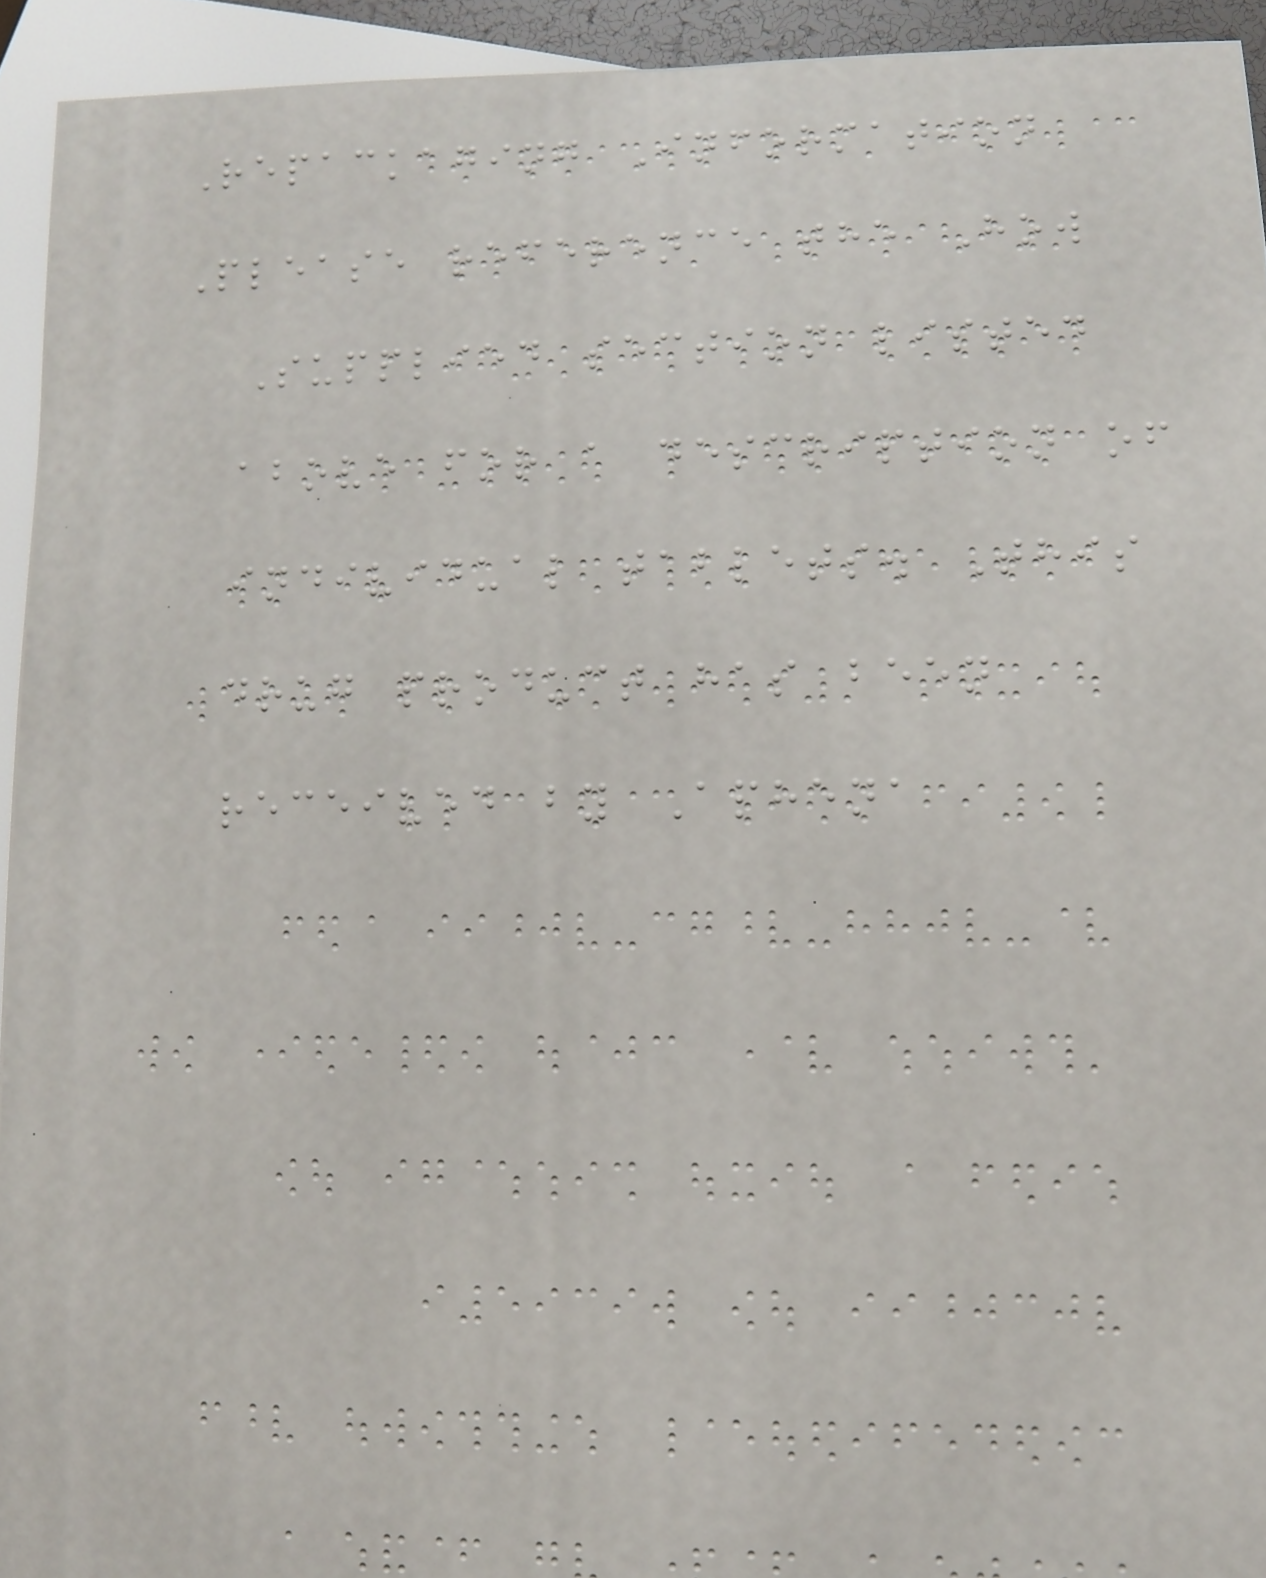Repackaging Information
Please reference the How
Supplied section listed
above for a description of
individual tablets. This
drug product has been
received by Aphena
